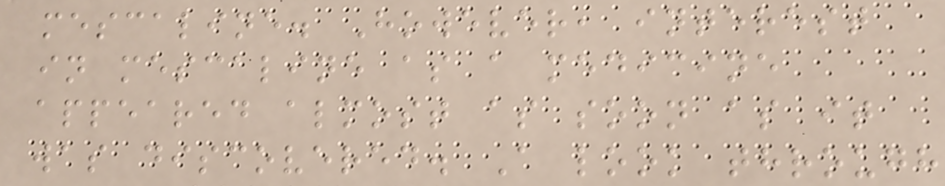mescaline. However, interest
in mescaline as a medicine
appeared almost as soon as it
was discovered. A look through
